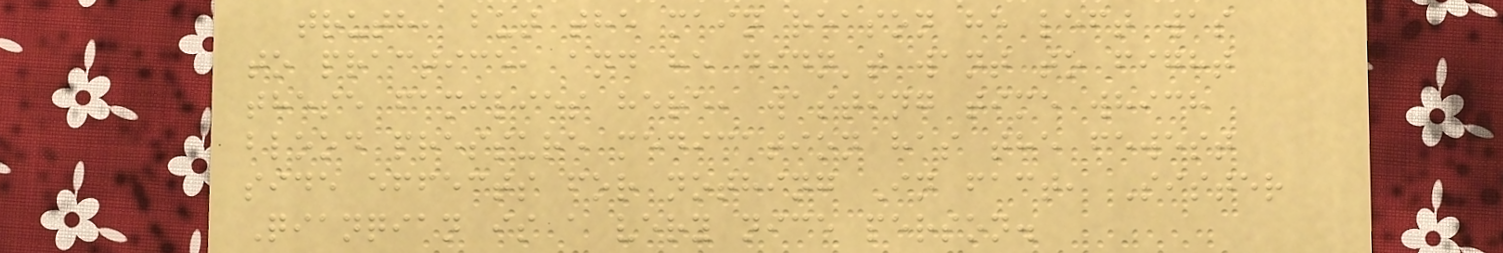truth, but the main reason he left was
to practice, and he didn't want to fight
these families here, wasting time which
blood pressure medication has the fewest
side effects for nothing In fact, Sister
Qianqian is a very nice person.
